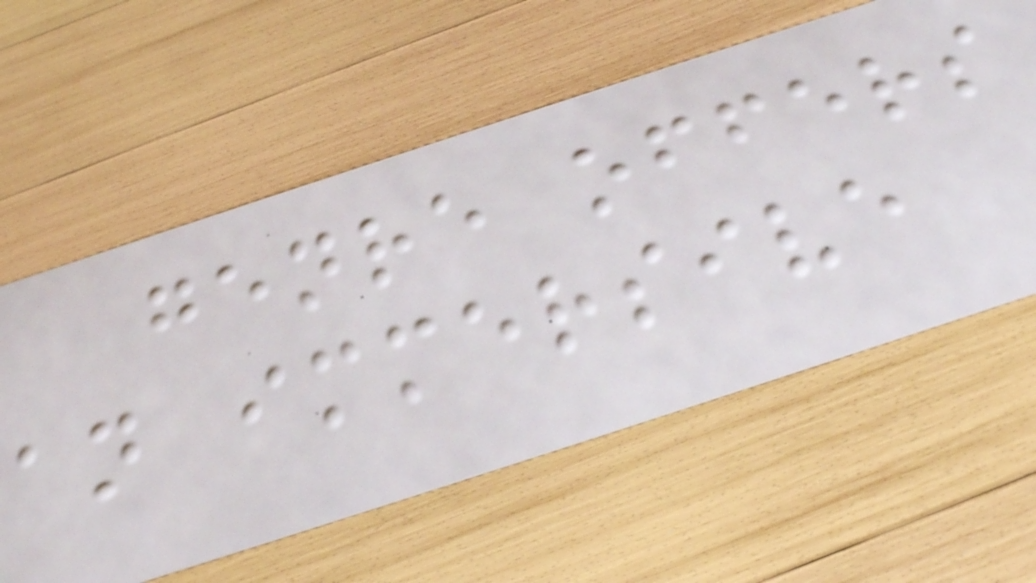genre offers
an immersive
